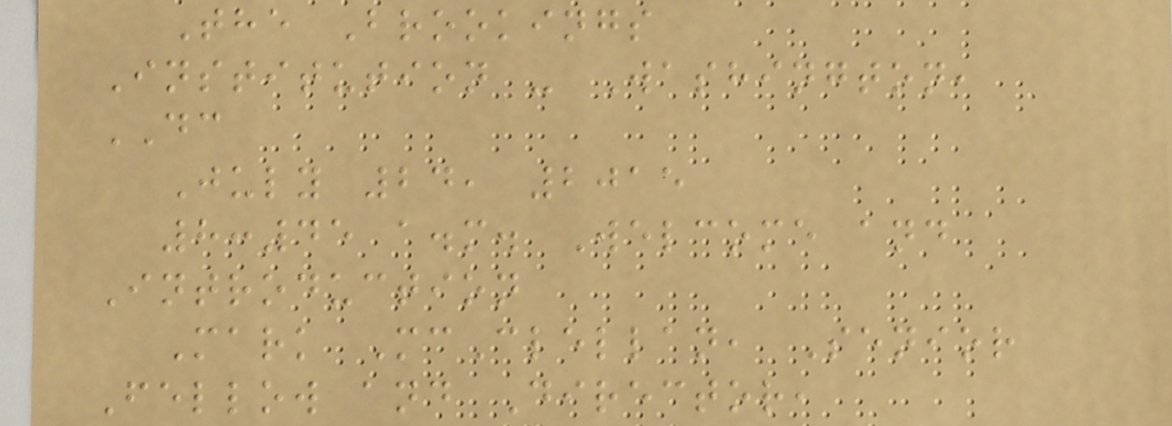The Brookings
Institution - Washington,
DC
July 24, 2015
8:45 a.m. Welcome and
Introduction
Mark McClellan, Senior
Fellow and Director,
